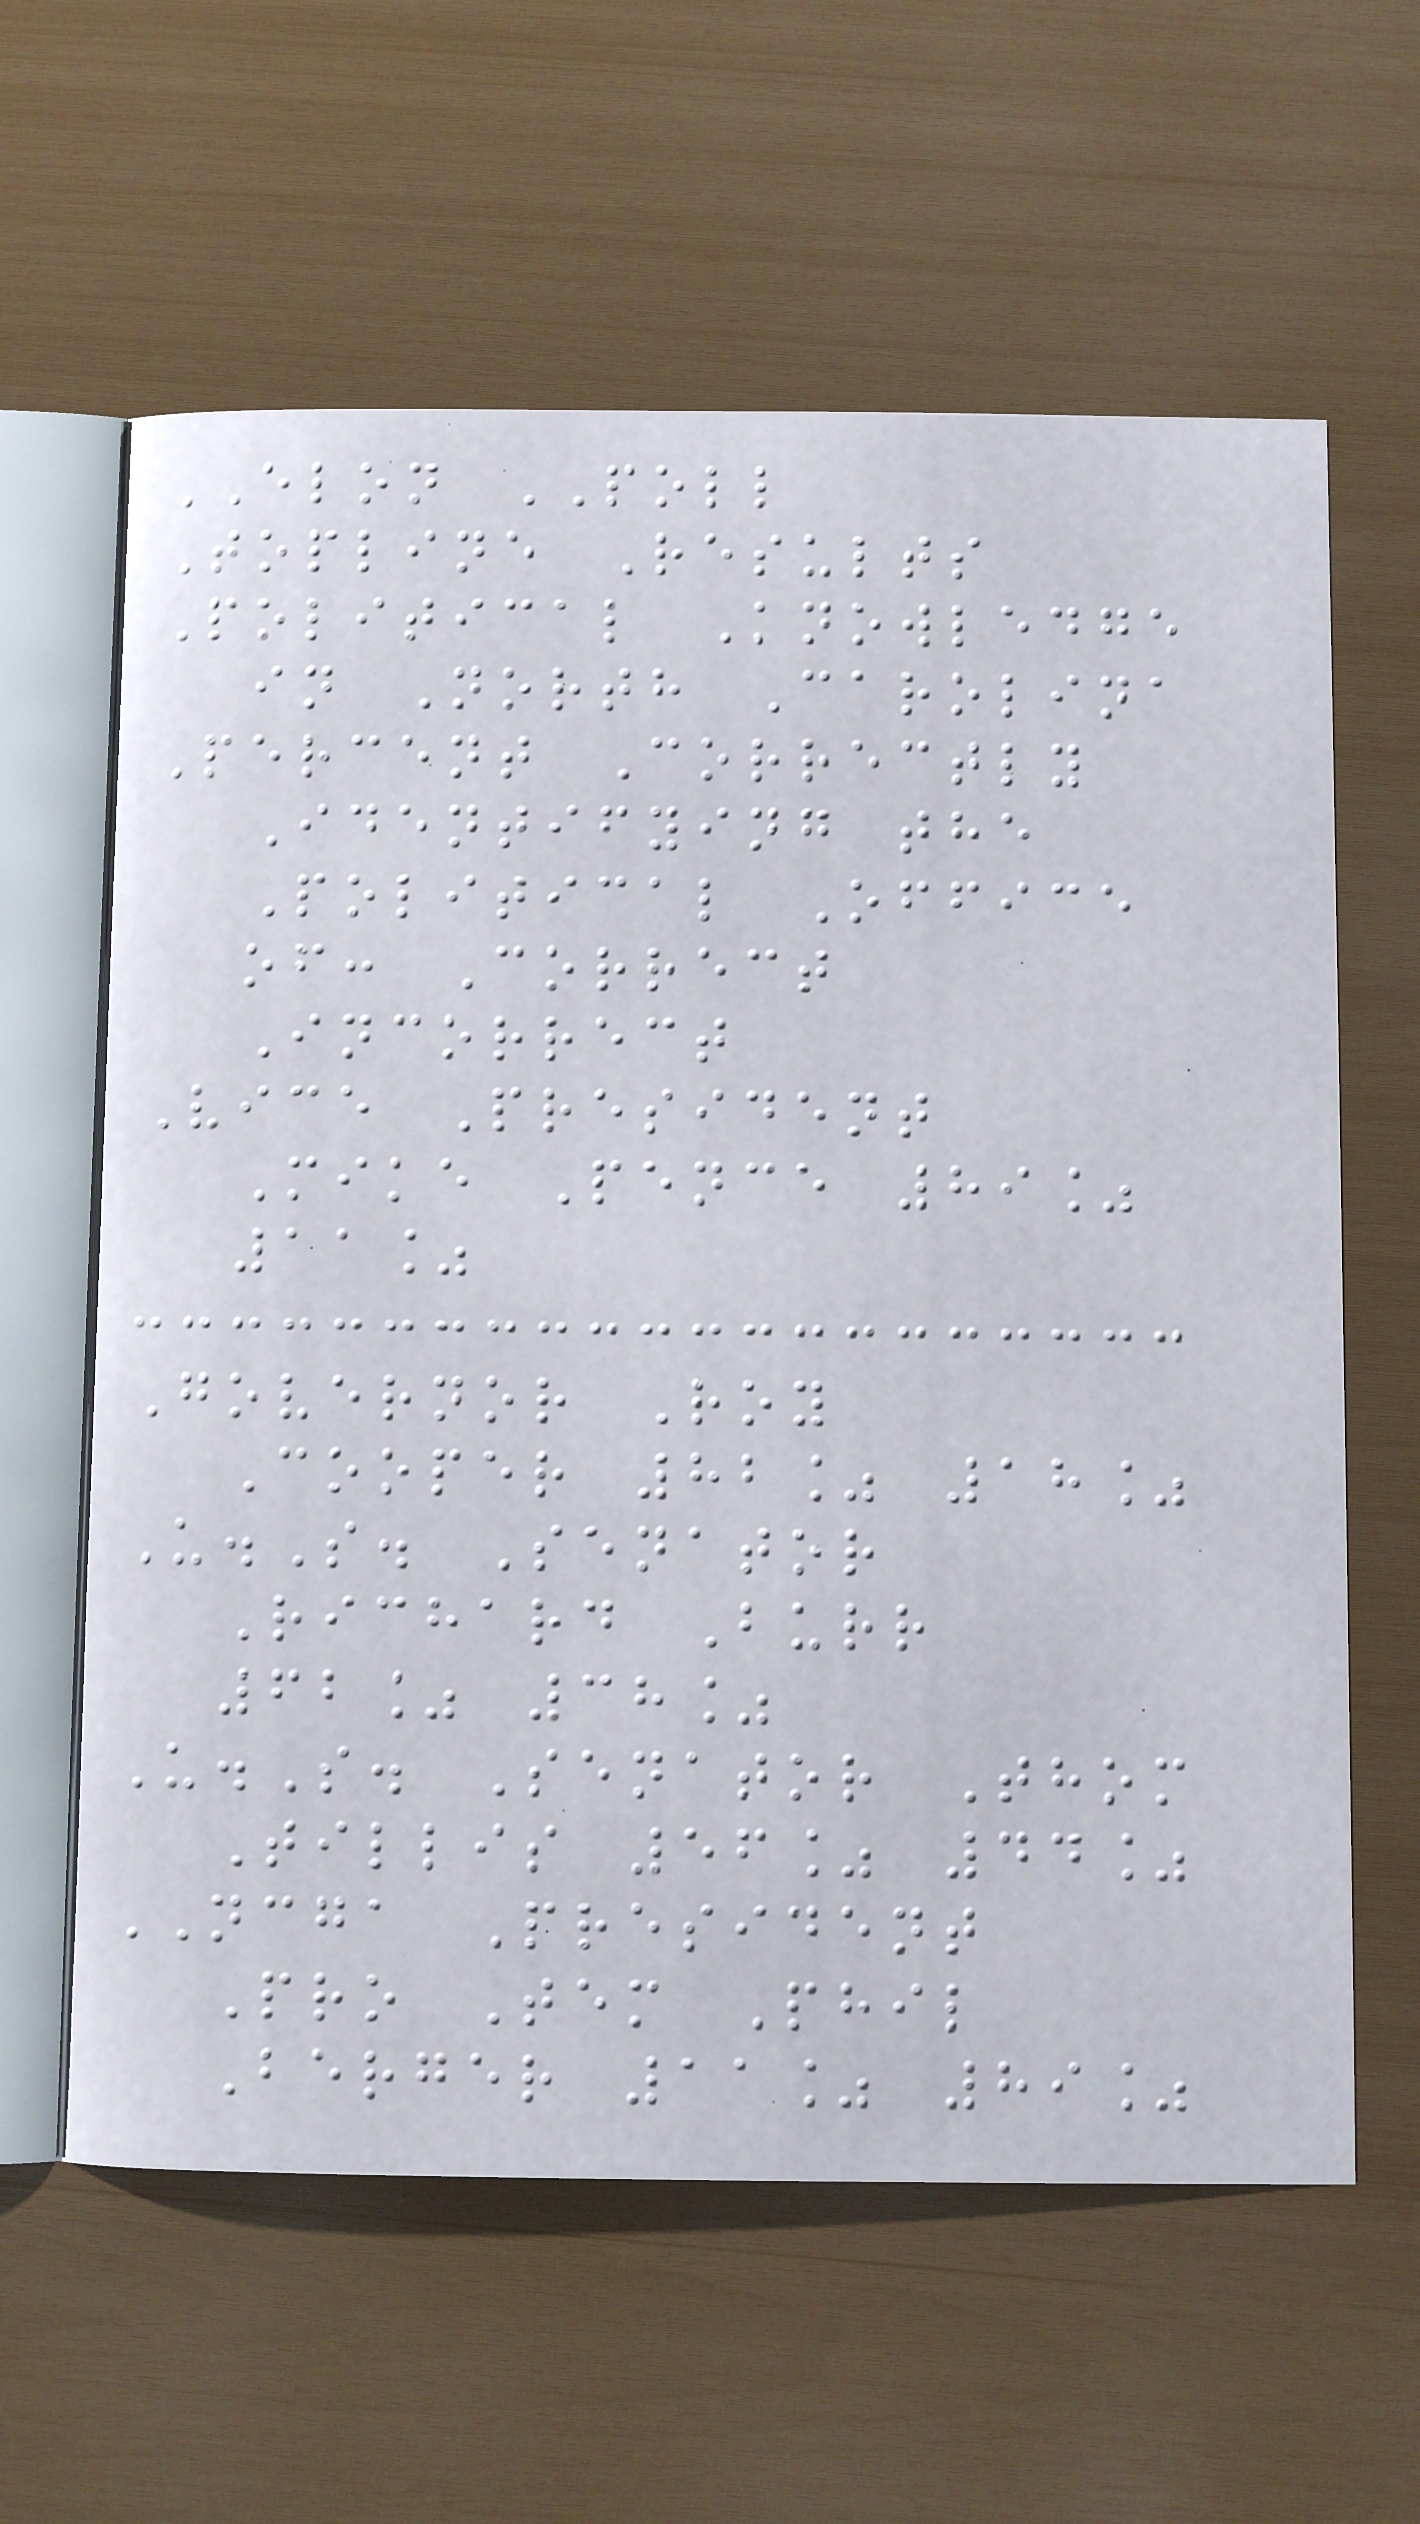ELON POLL
Topline Results
Political Knowledge
in North Carolina
Percent Correctly
Identifying the
Political Office
of: Correct
Incorrect
Vice President
Mike Pence 89%
11%
Governor Roy
Cooper 82% 18%
U.S. Senator
Richard Burr
62% 38%
U.S. Senator Thom
Tillis 56% 44%
NCGA President
Pro Tem Phil
Berger 11% 89%
